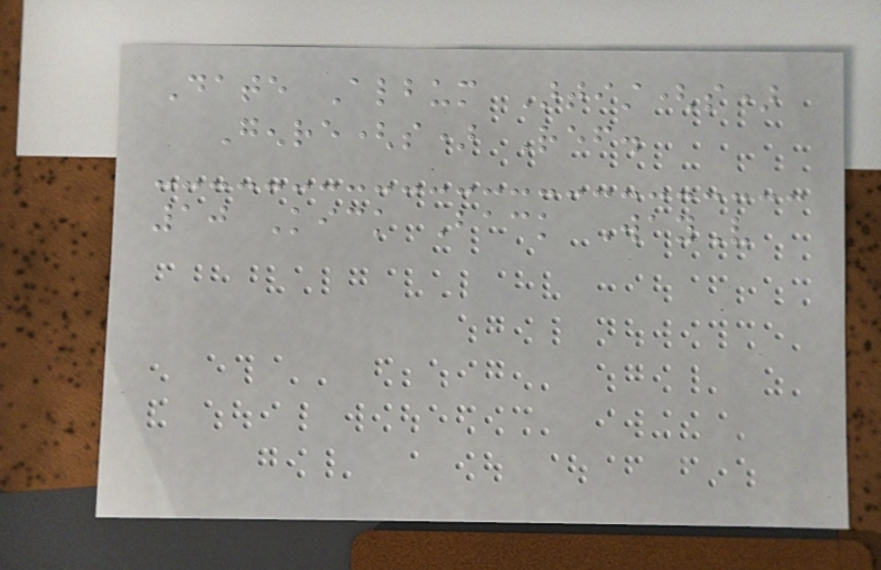Date Album Artist(s)
Genre(s) Ref.
10 Kick Back WayV
